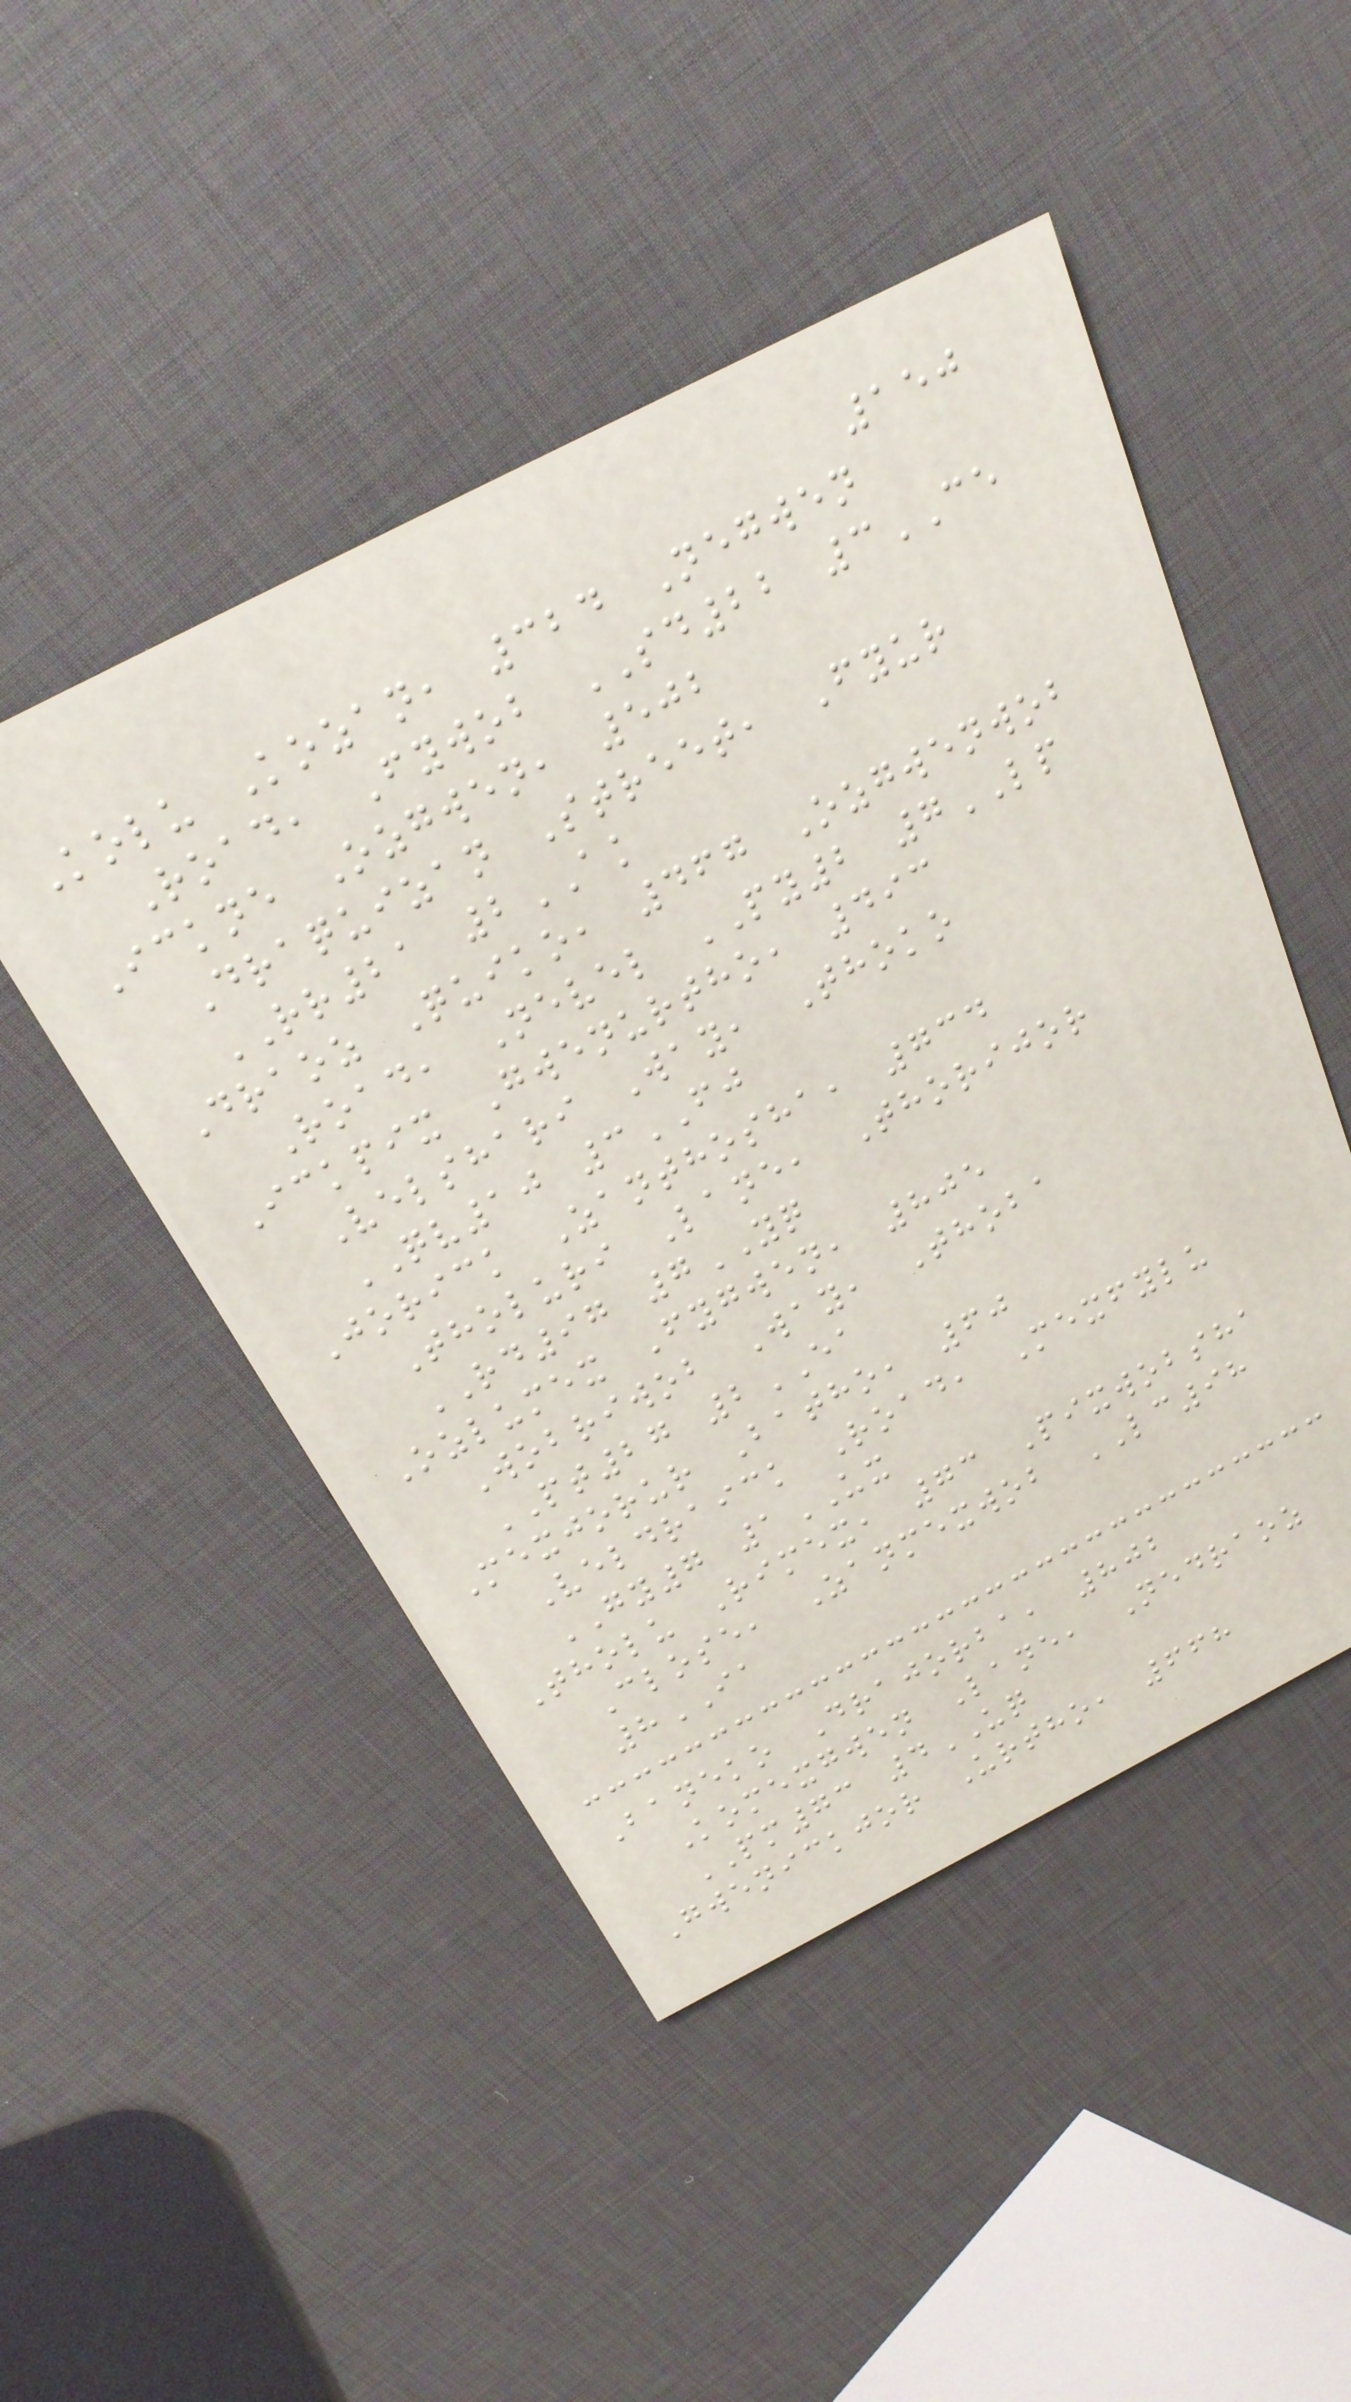150
Kolu Kozan, 324 Negwen
Road, Fywob SD22 3CE
Ickne Ozgwen, 502
Draquizan Street, Fyur
RR21 2AK
Draoz Quiko, 467 Ozgwenwob
Road, Nevel PY2 7LP
Ickpix Gwenurtho, 493
Velshari Way, Thoko
QV10 3FJ
Jorick Zanthosha, 734
Tholuri Lane, Thorijor
RD97 7YQ
Ozlumex Fygwen, 805
Wobriwob Way, Thoba
PT27 2EA
Mexjorur Batho, 60
Veldraick Road, Mexfylu
GY7 1UX
Tholu Rimex, 73 Pixwobsha
Close, Zanmexwob LC98
8IA
Baneko Drajorba, 802
Komexgwen Lane, Nedraoz
PM73 4UQ
Gwenickjor Urtho, 668
